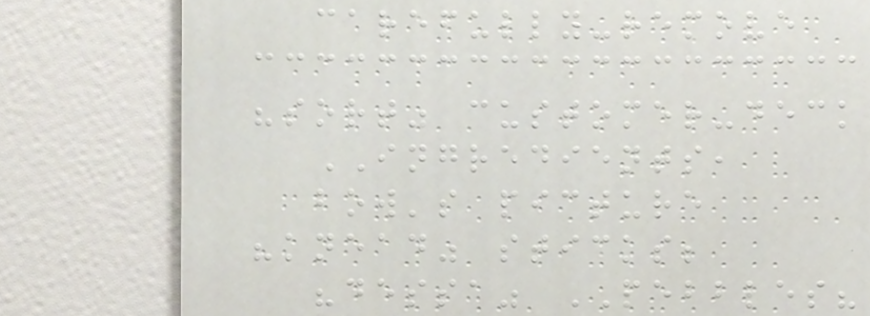carefully-remove
"sort" customer-deck
INGREDIENTS,
bow's picture
"knead" sticks;
"dessa" PEBBLES?
